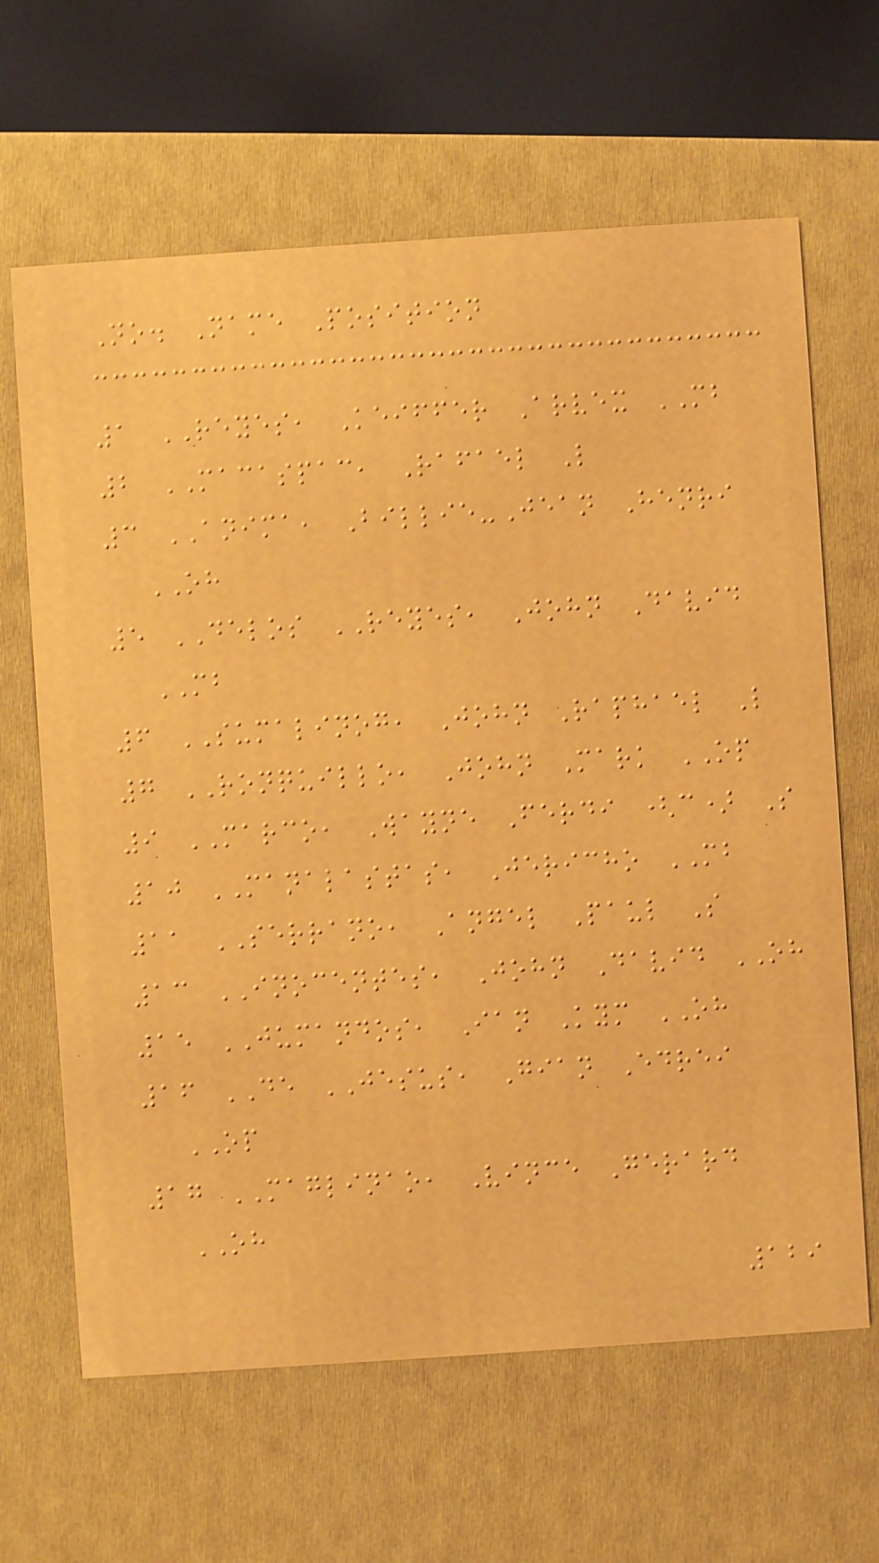No. Name Position
1 REYES, Keiffer Arvex MB
2 MACASPAC, Rafael L
3 ANIMA, Billie-Jean Henri
OH
5 DELOS REYES, John David
MB
6 SUMALINOG, John Raphael L
7 RONQUILLO, John Mark OP
9 MARCO, Wayne Ferdi (c) S
10 MANALASTAS, Jericho MB
11 SERRANO, Angel Paul S
13 INOCENTES, John David OH
15 JUMANDOS, Ian Kym OH
16 DE JESUS, Gian Edrei
OP
17 MAGLINAO, Vince Gerard
OH
129
